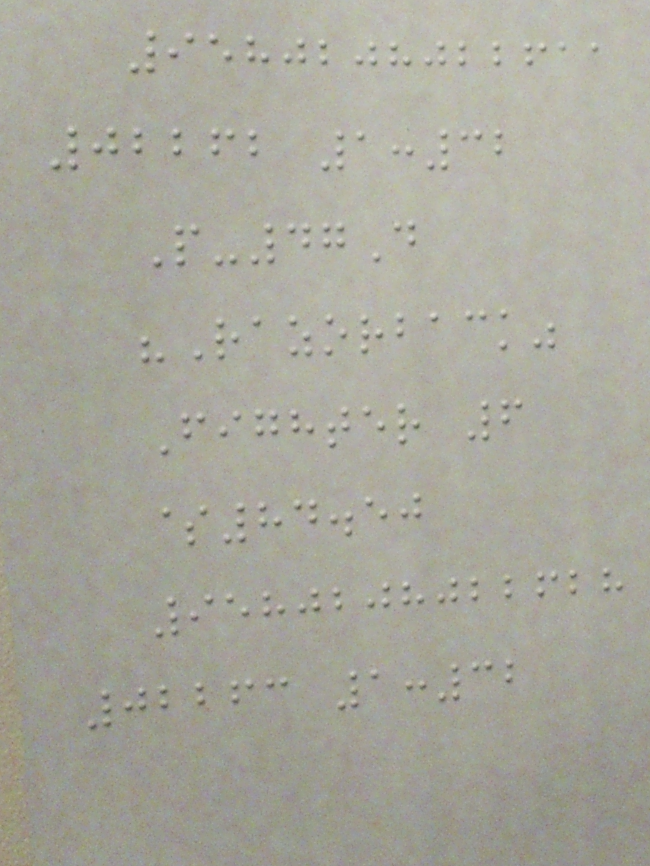9580208022611
02262 1:32
P-47D
"Razorback"
Fighter 6
$84.50
9580208022628
02263 1:32
